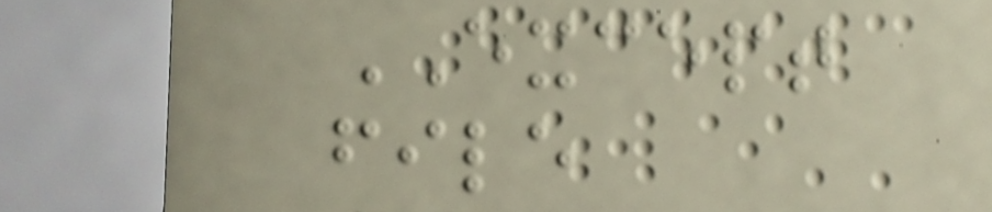EXCEPT
file
